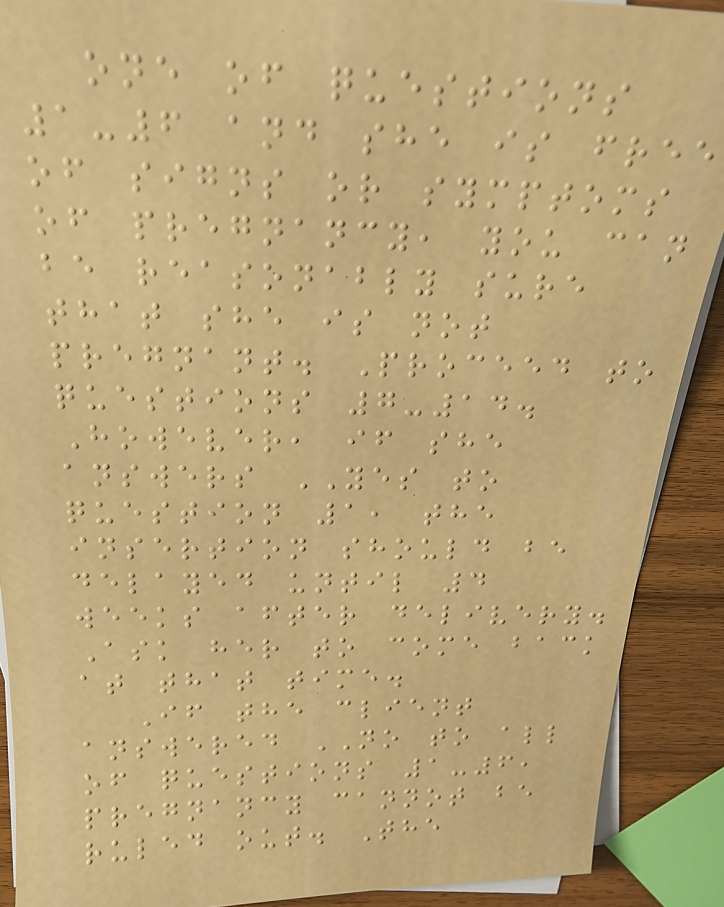one of questions
1-6 and she is free
of signs or symptoms
of pregnancy, you can
be reasonably sure
that she is not
pregnant. Proceed to
questions 7-14.
However, if she
answers YES to
question 1, the
insertion should be
delayed until 4
weeks after delivery.
Ask her to come back
at that time.
If the client
answered NO to all
of questions 1-6,
pregnancy cannot be
ruled out. The
